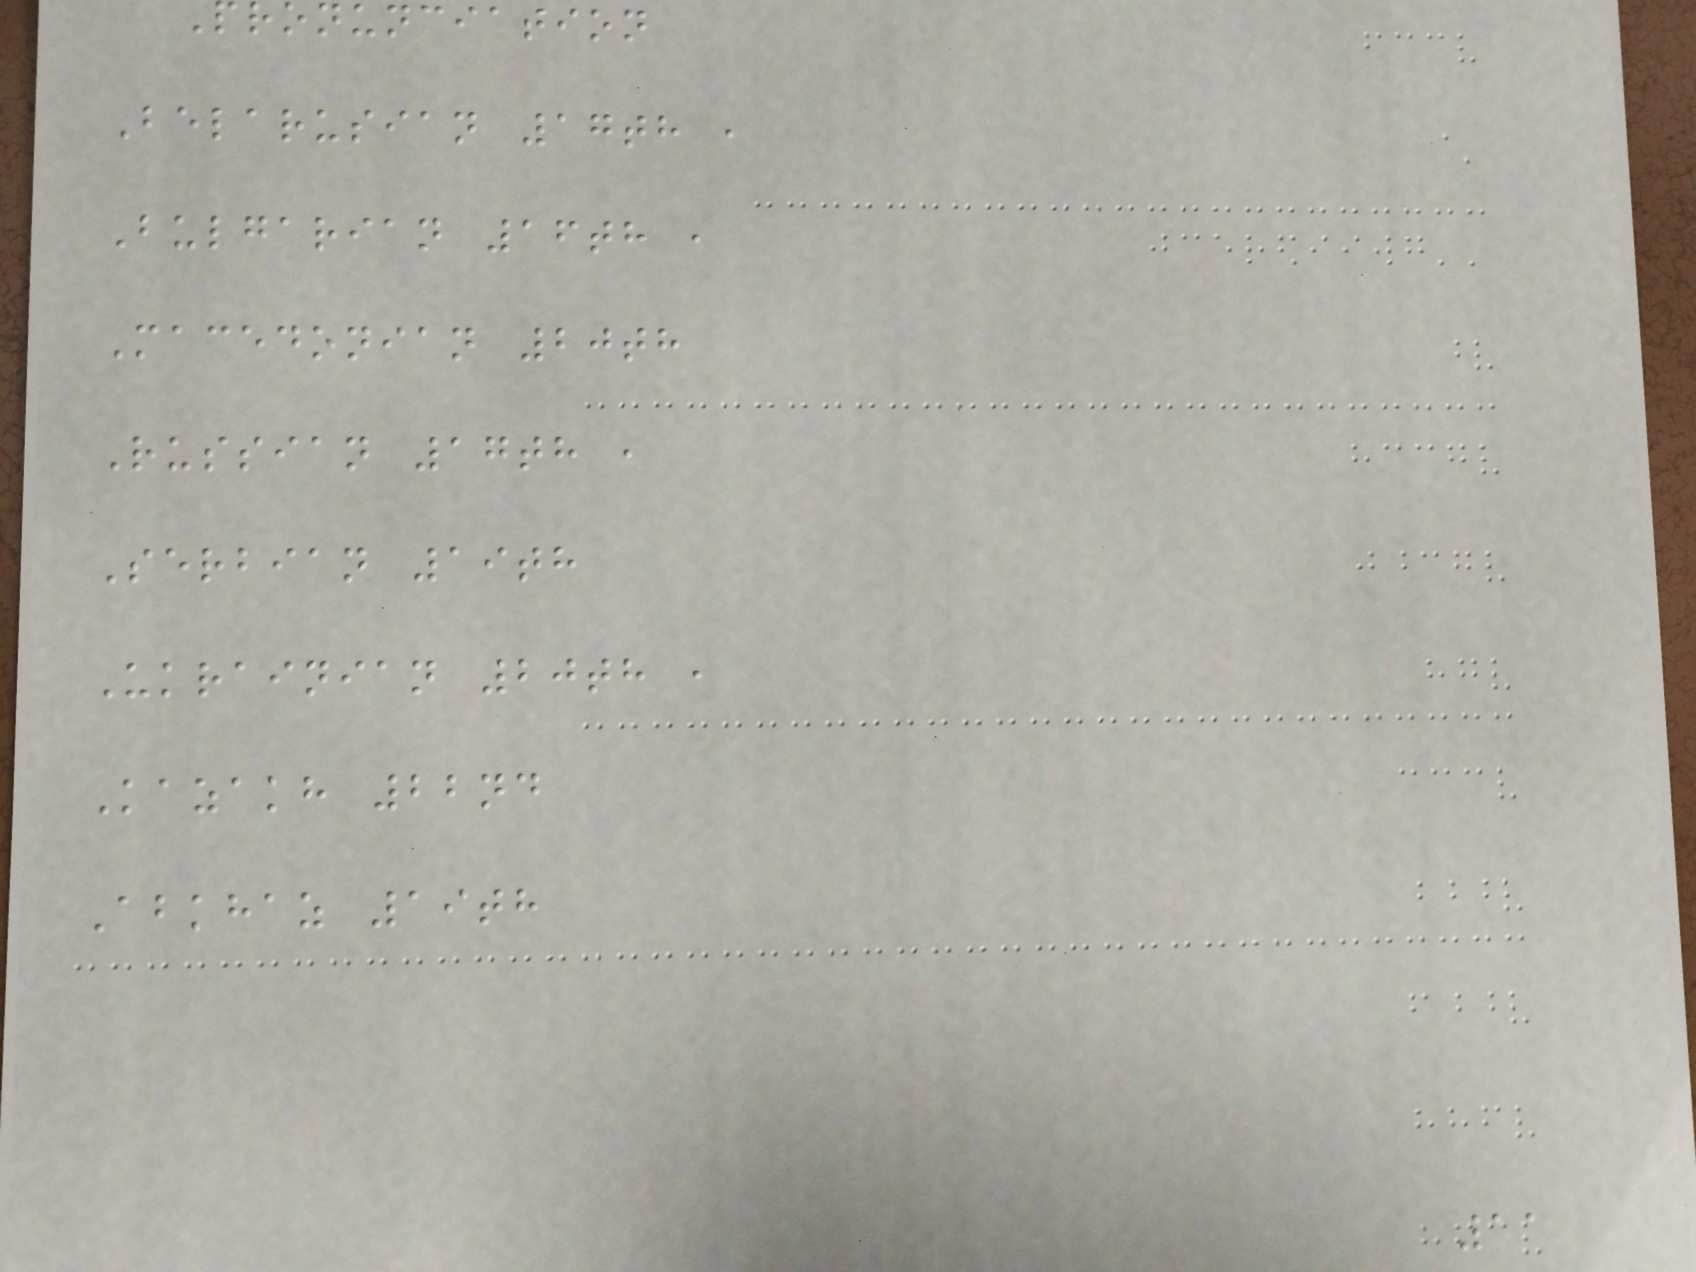onunciation
Belarusian 17th ,
Bulgarian 16th ,
Macedonian 20th
Russian 17th ,
Serbian 19th
Ukrainian 20th ,
Kazakh 22nd
Abkhaz 19th
11
